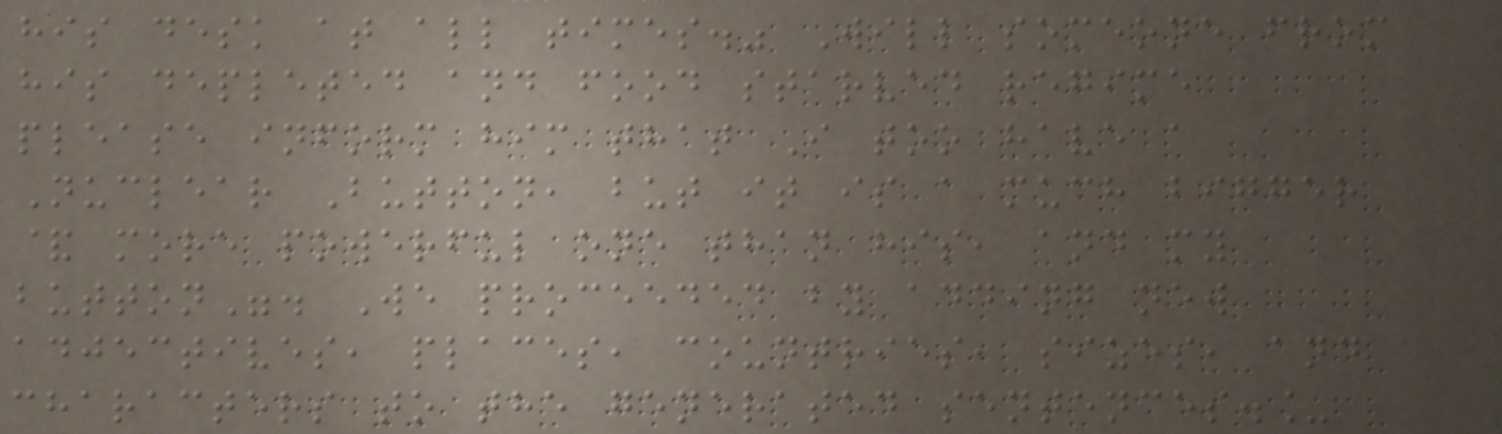his desk at all times." Will someone from
his depleted and food starved regime
please inform him that I too have a
Nuclear Button, but it is a much bigger
& more powerful one than his, and my
button". We proceeded by adding new
adjectives, places, countries, sizes, and
characters to the generated sentences._
